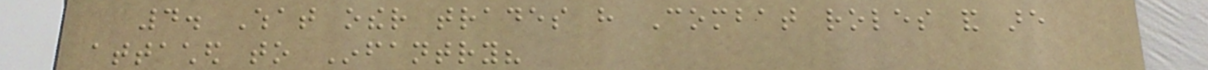4. What other trades have Combat roles and are
attached to Infantry?
